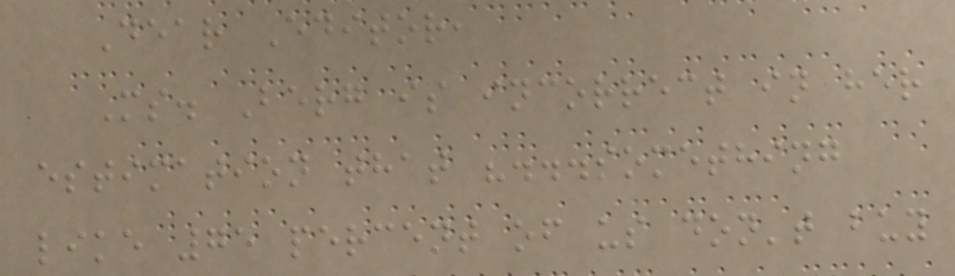Dear Editor,
Ms. Berg is incorrect in her
estimation that "...something
like 75 percent of us don't buy
